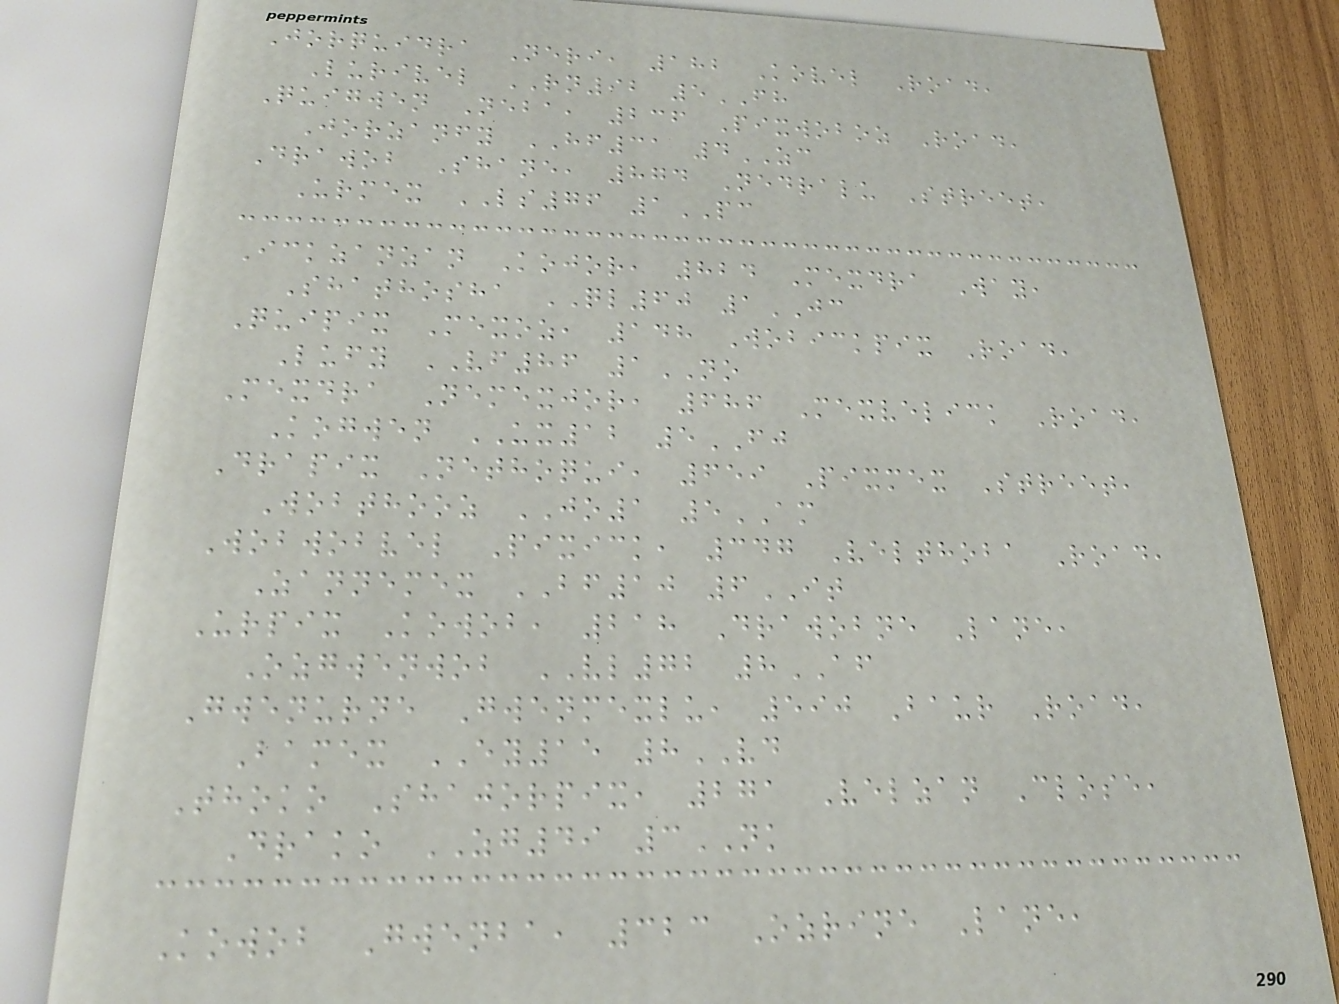Jorquidra Neri, 182 Kovel Road,
Lurivel RN92 5FH
Quigwen Neba, 236 Pixwoboz Road,
Jorzanfy HF31 4ZC
Drawob Shane, 874 Nedralu Street,
Urmex LS76 1PC
Ickzanzan Kojor, 824 Mexdra Way,
Shathosha QL60 1JC
Quipix Mexoz, 148 Wobickpix Road,
Lufy VF86 1NO
Mexdra Nemexjor, 686 Mexvelick Road,
Kogwen UX12 5FJ
Drapix Nethoqui, 659 Pixmex Street,
Wobthooz JO1 5AM
Wobwobvel Pixick, 347 Velthoba Road,
Zannemex BF10 6IT
Urpix Kowob, 218 Drawobne Lane,
Ozgwenwob VL72 8AF
Gwenurne Gwenmexlu, 590 Baur Road,
Bamex EY15 8VD
Thoko Shajorpix, 271 Velzan Close,
Drako ZG49 3NK
Kowob Gwenba, 323 Ozrine Lane,
